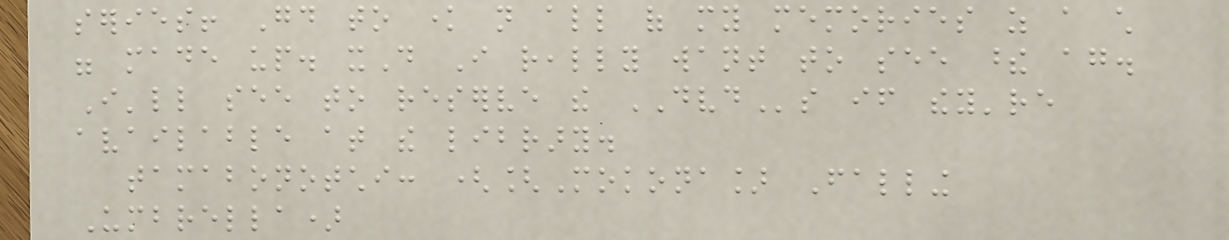series! Good to know not all of my memories as a child
were made up. xD I really want to see these again.
I'll see to reserve the DVDs if they're
available at the library.
tamabonotchi: ([Mokona] Falling
Umbrella)
